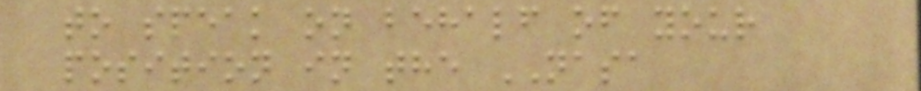to speak on behalf of your
position in the NASA
